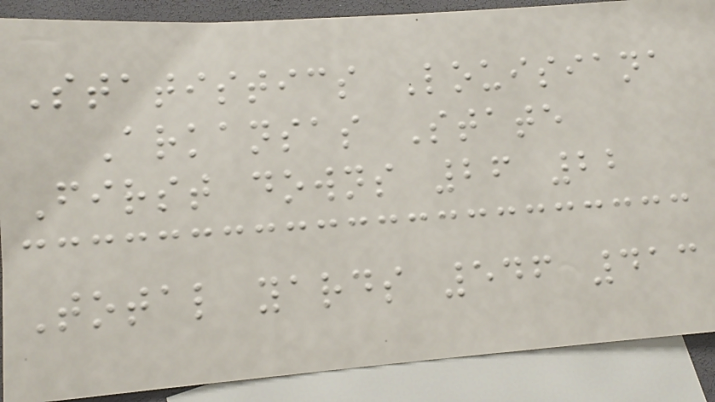Statistics Louisiana
Arkansas State
First downs 26 22
Total yards 546 413
